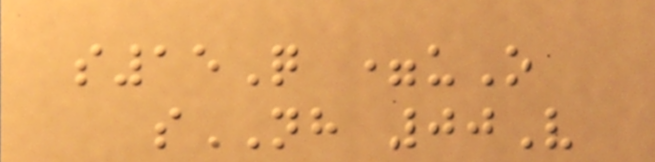s15Q =uO
sNH 00V
